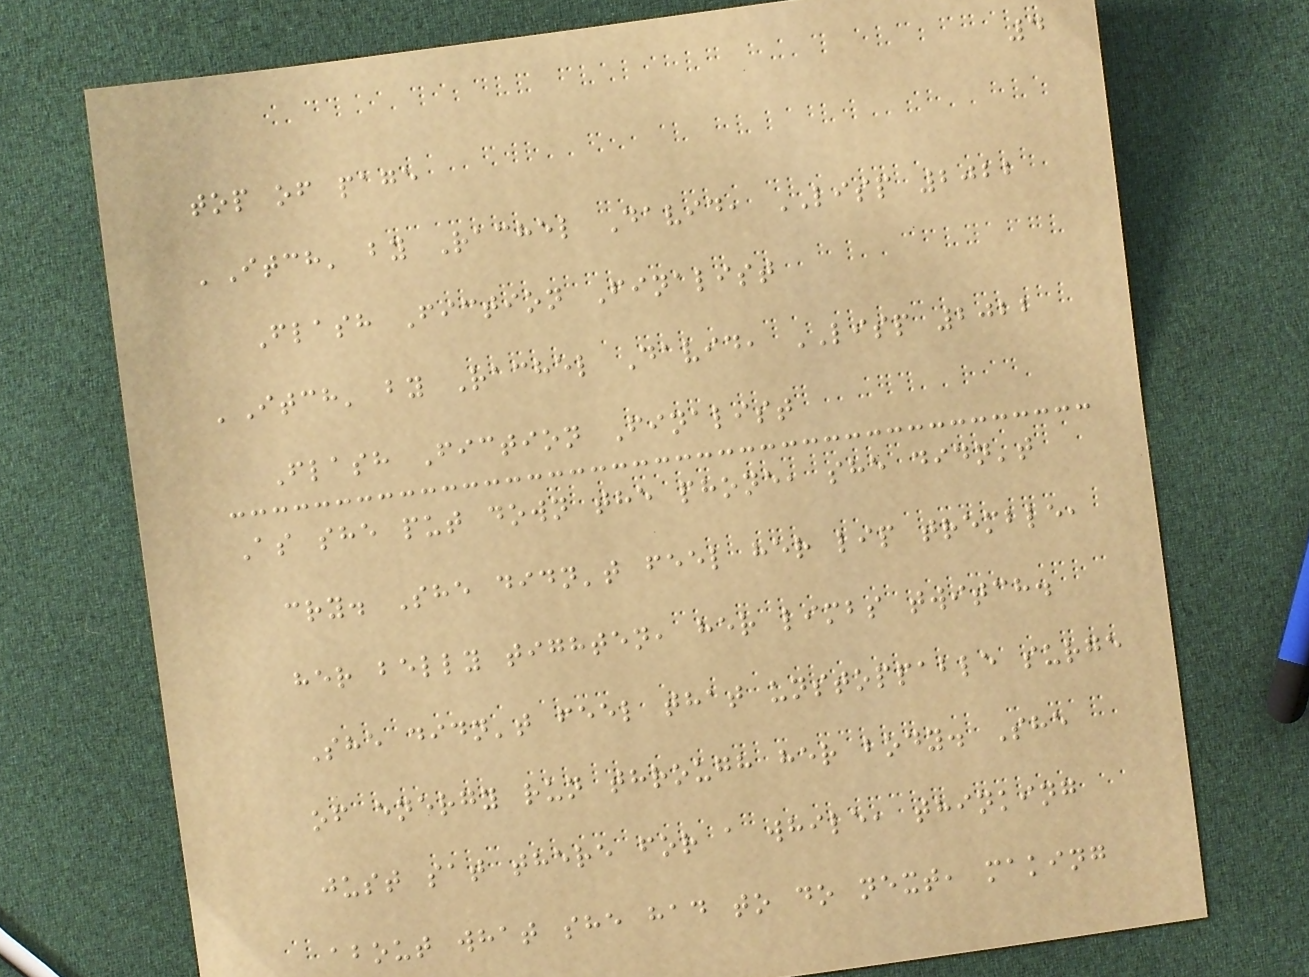4
top of page
'Itch' by Rachel David, LISP 2022
Flash Fiction Finalist
'Itch' by Rachel David, LISP 2022
Flash Fiction Finalist
As she put down the phone, she didn't
cry. She didn't feel her lip tremble,
her belly tighten, her limbs twitch.
She didn't feel that unstoppable surge
of energy run through her body. She
just sat there for a while, thinking
about what she had to do next, making
